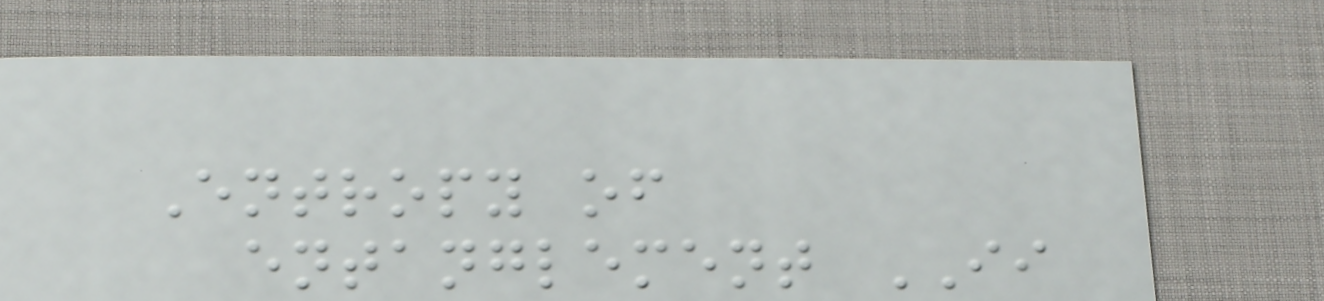Entropy of
entanglement II
